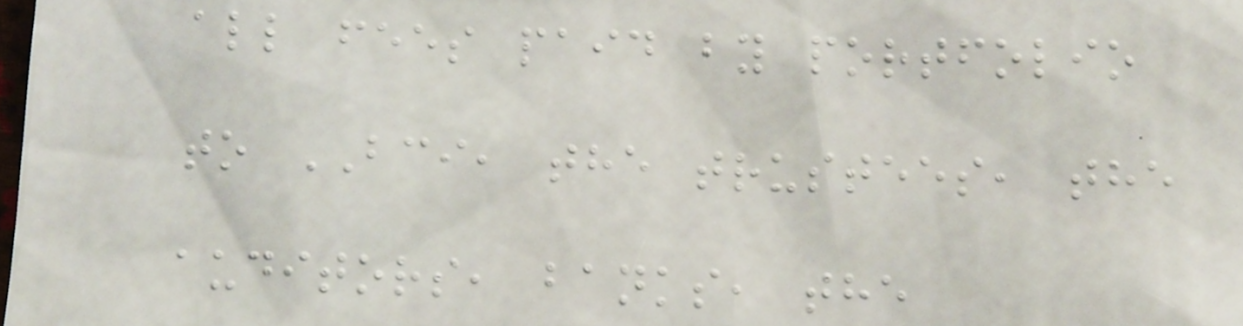all fees paid by portfolio
to BCI, the trustees, the
auditors, banks, the
